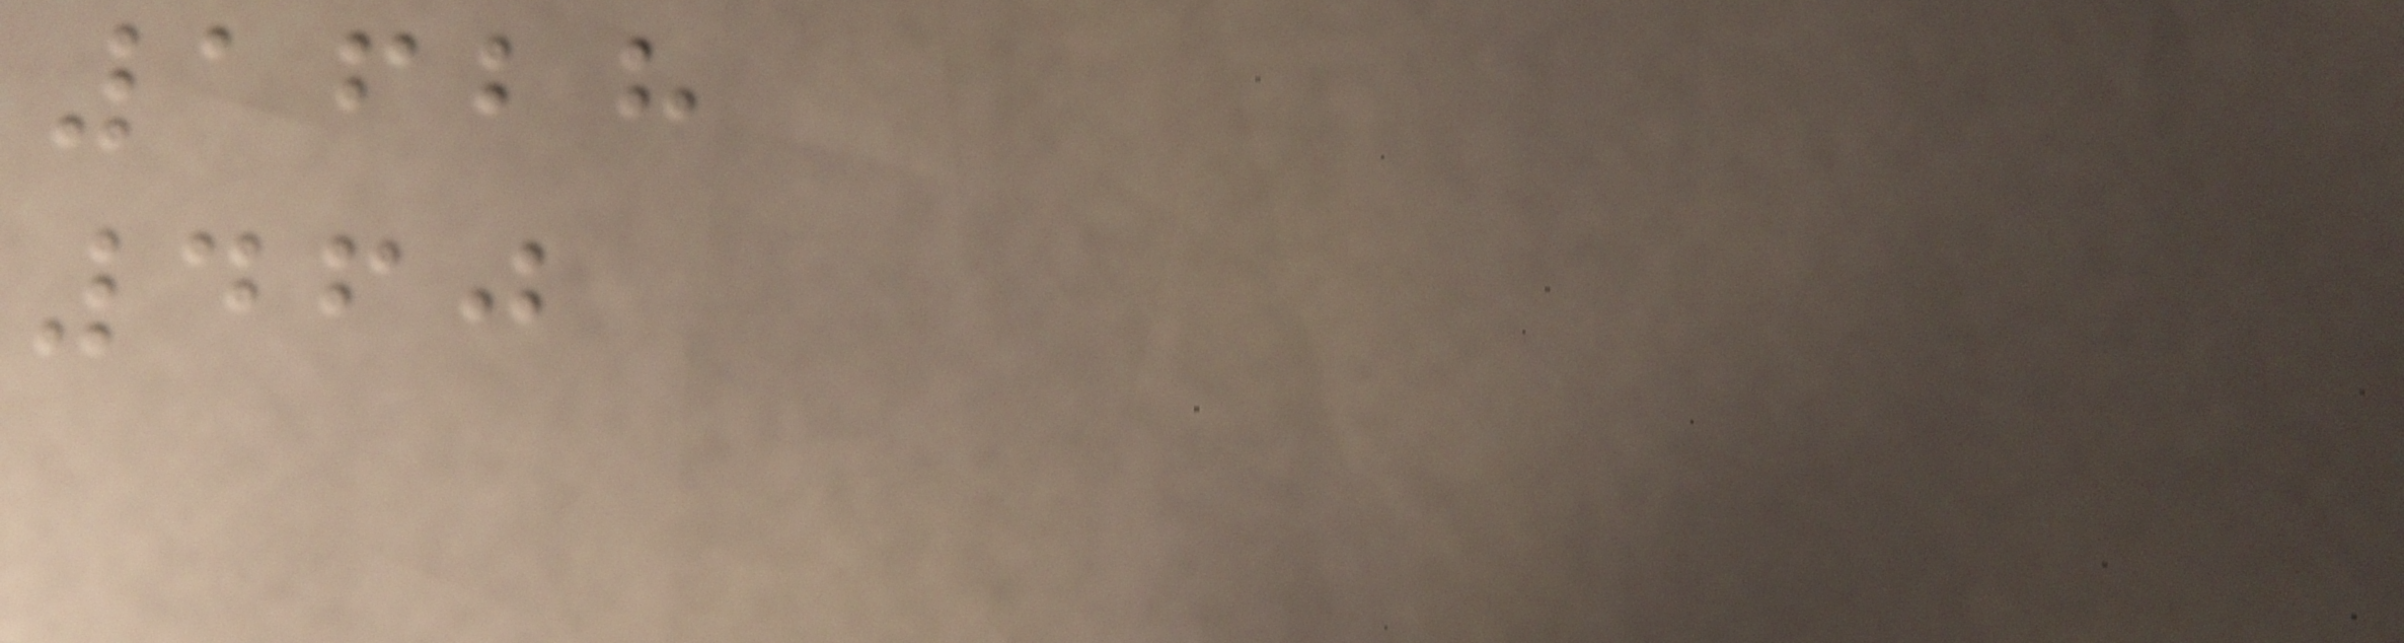1628
460
